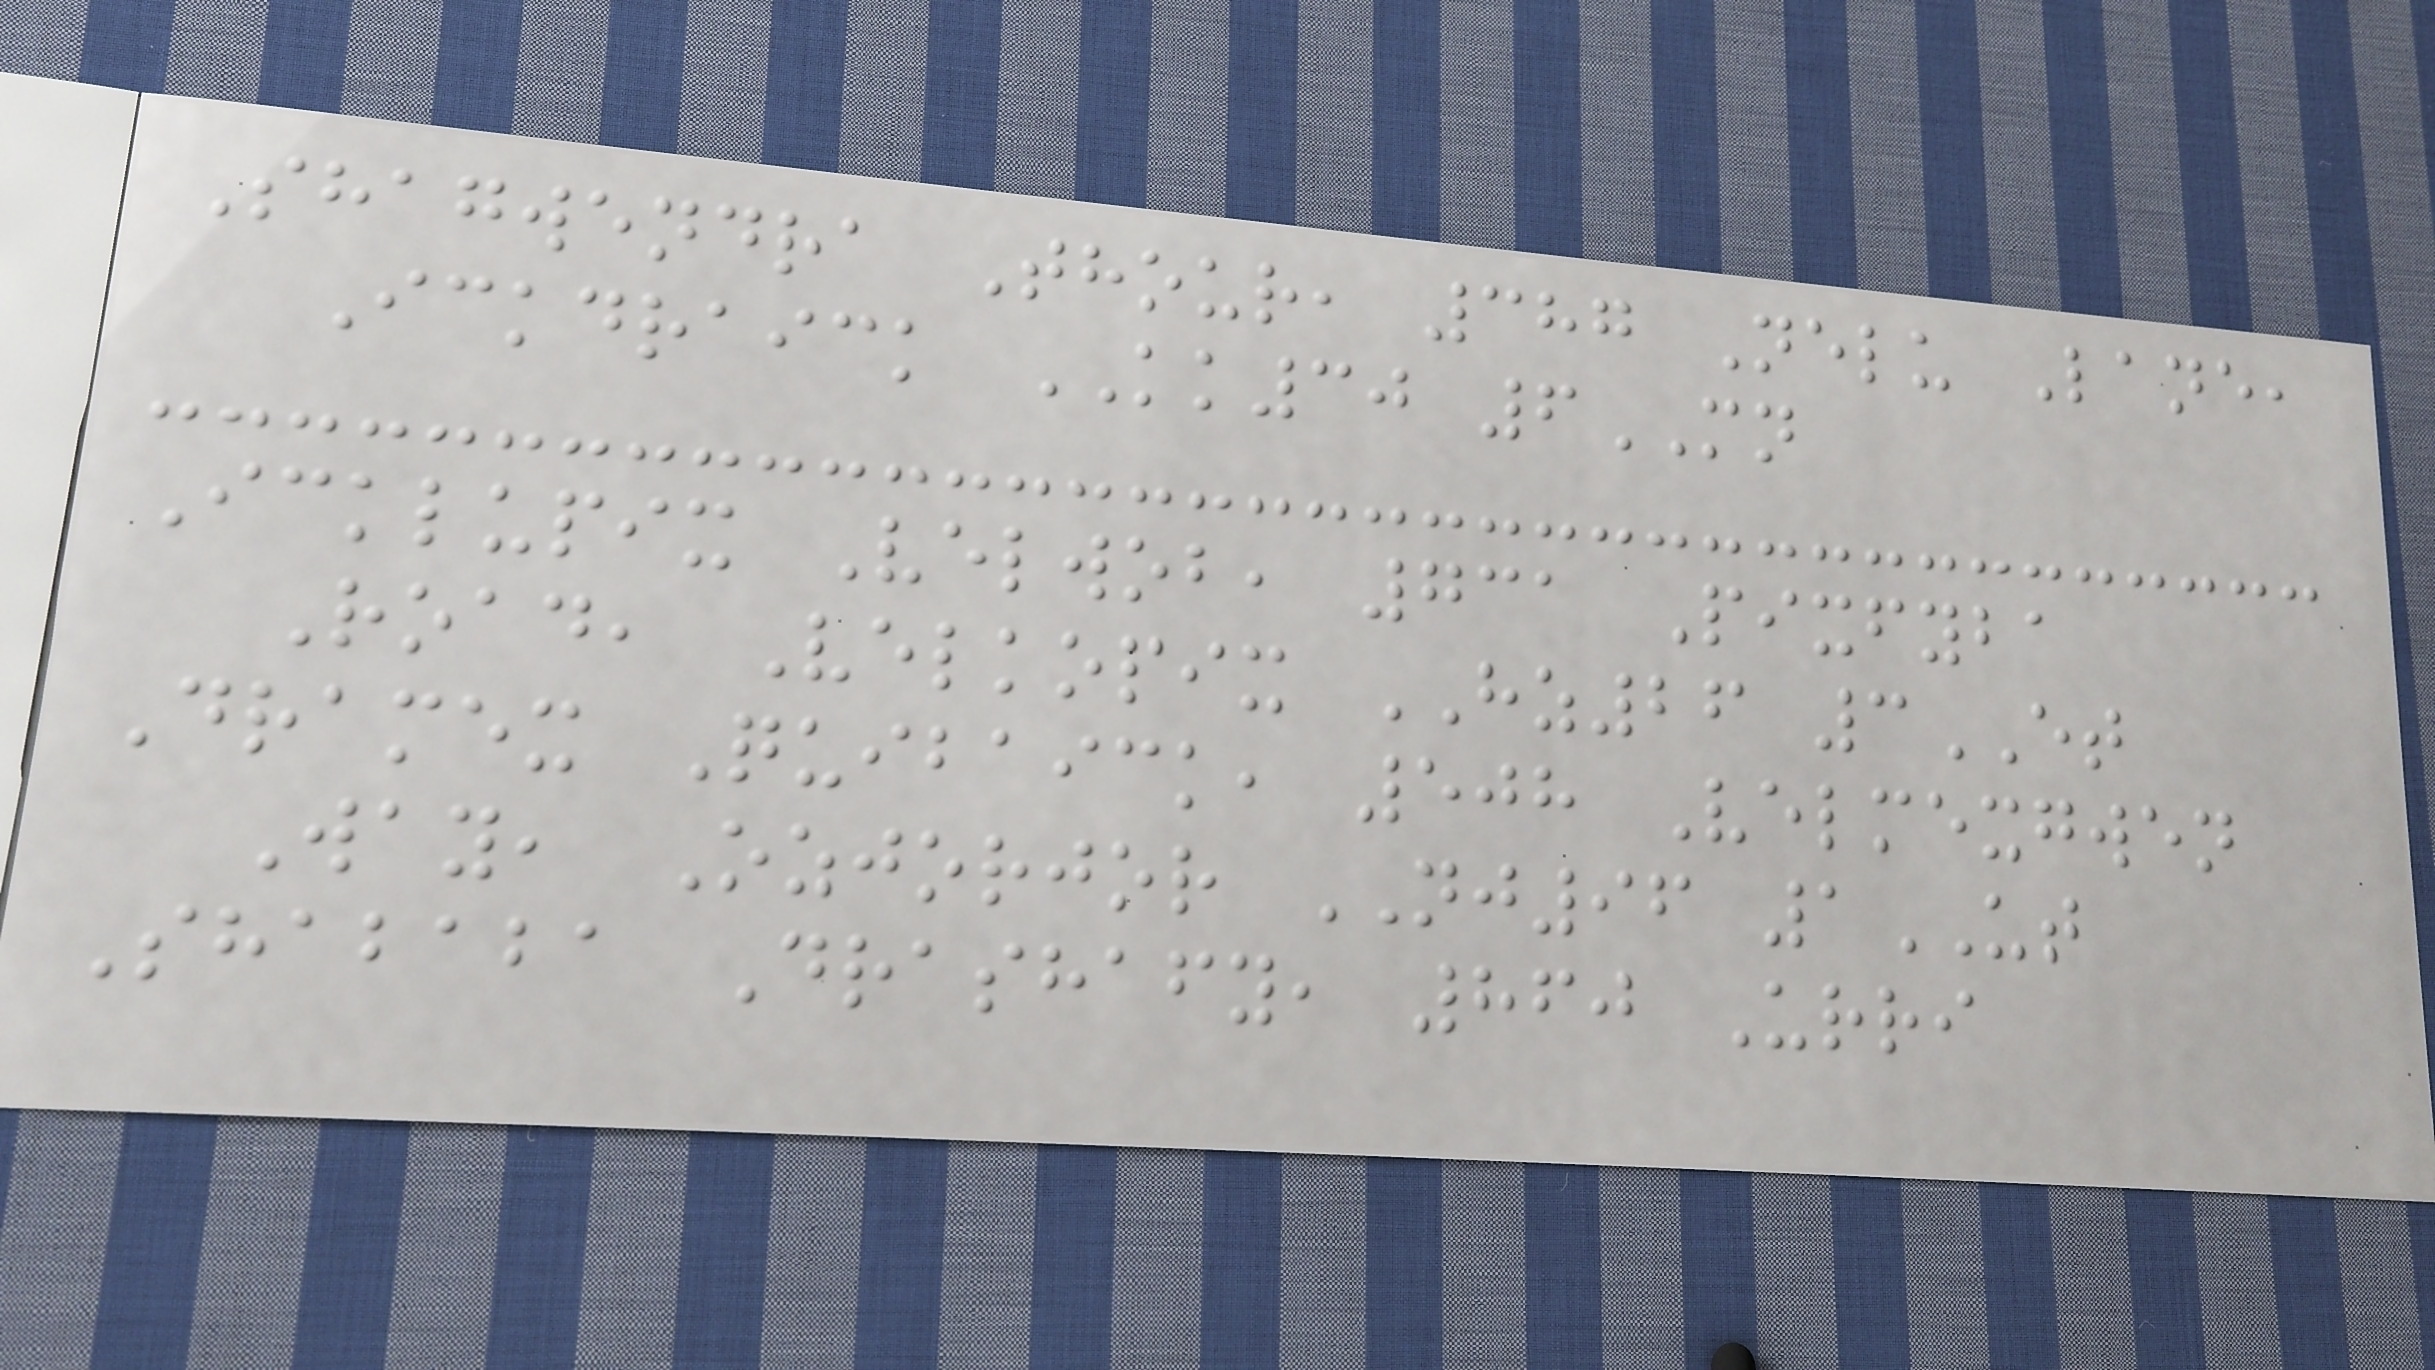Shagwendra Thour, 387 Nelu Lane,
Ickdraick KK30 6MN
Icklupix Velwob, 731 Pixfyba
Road, Velkopix HZ26 3ET
Dramex Quibaick, 508 Velmexgwen
Way, Ozjorjor NJ96 1UT
Shababa Drashafy, 860 Urri
